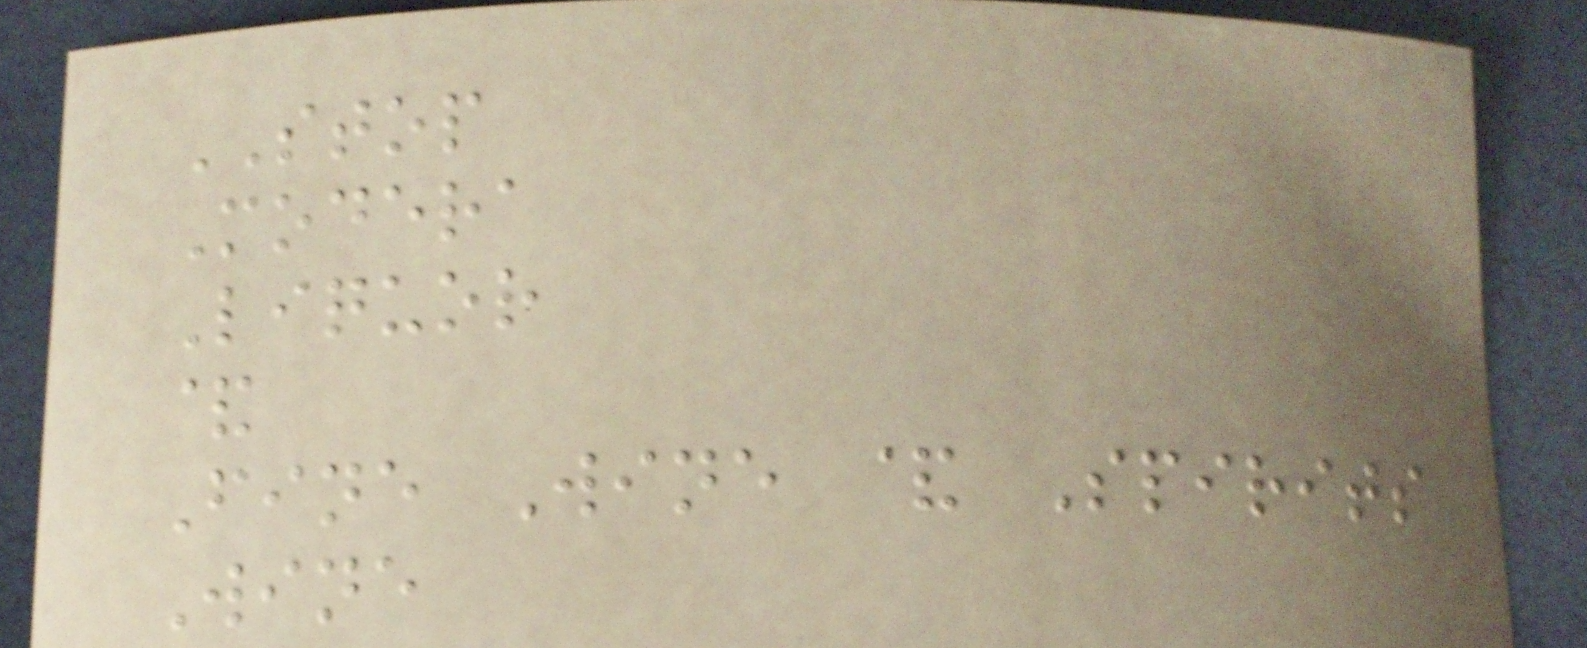STOP
Modera
Liquor
&
Fine Wine & Spirits
Wine
